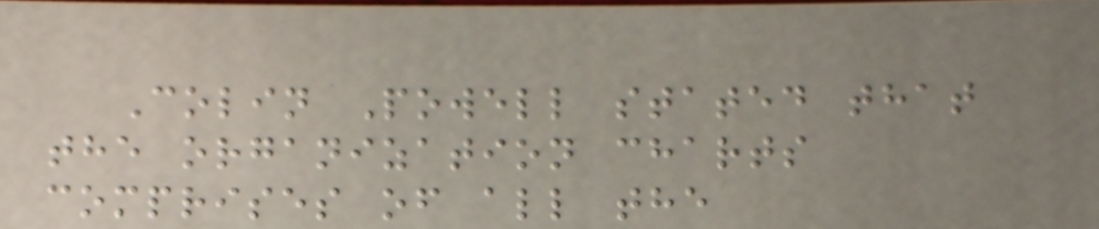Colin Powell stated that
the organization charts
comprises of all the
